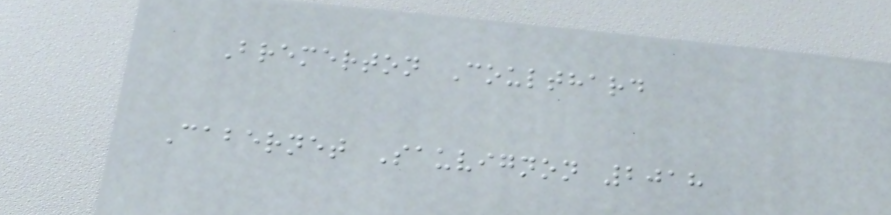Bremerton Coulthard
Cabernet Sauvignon 2018
